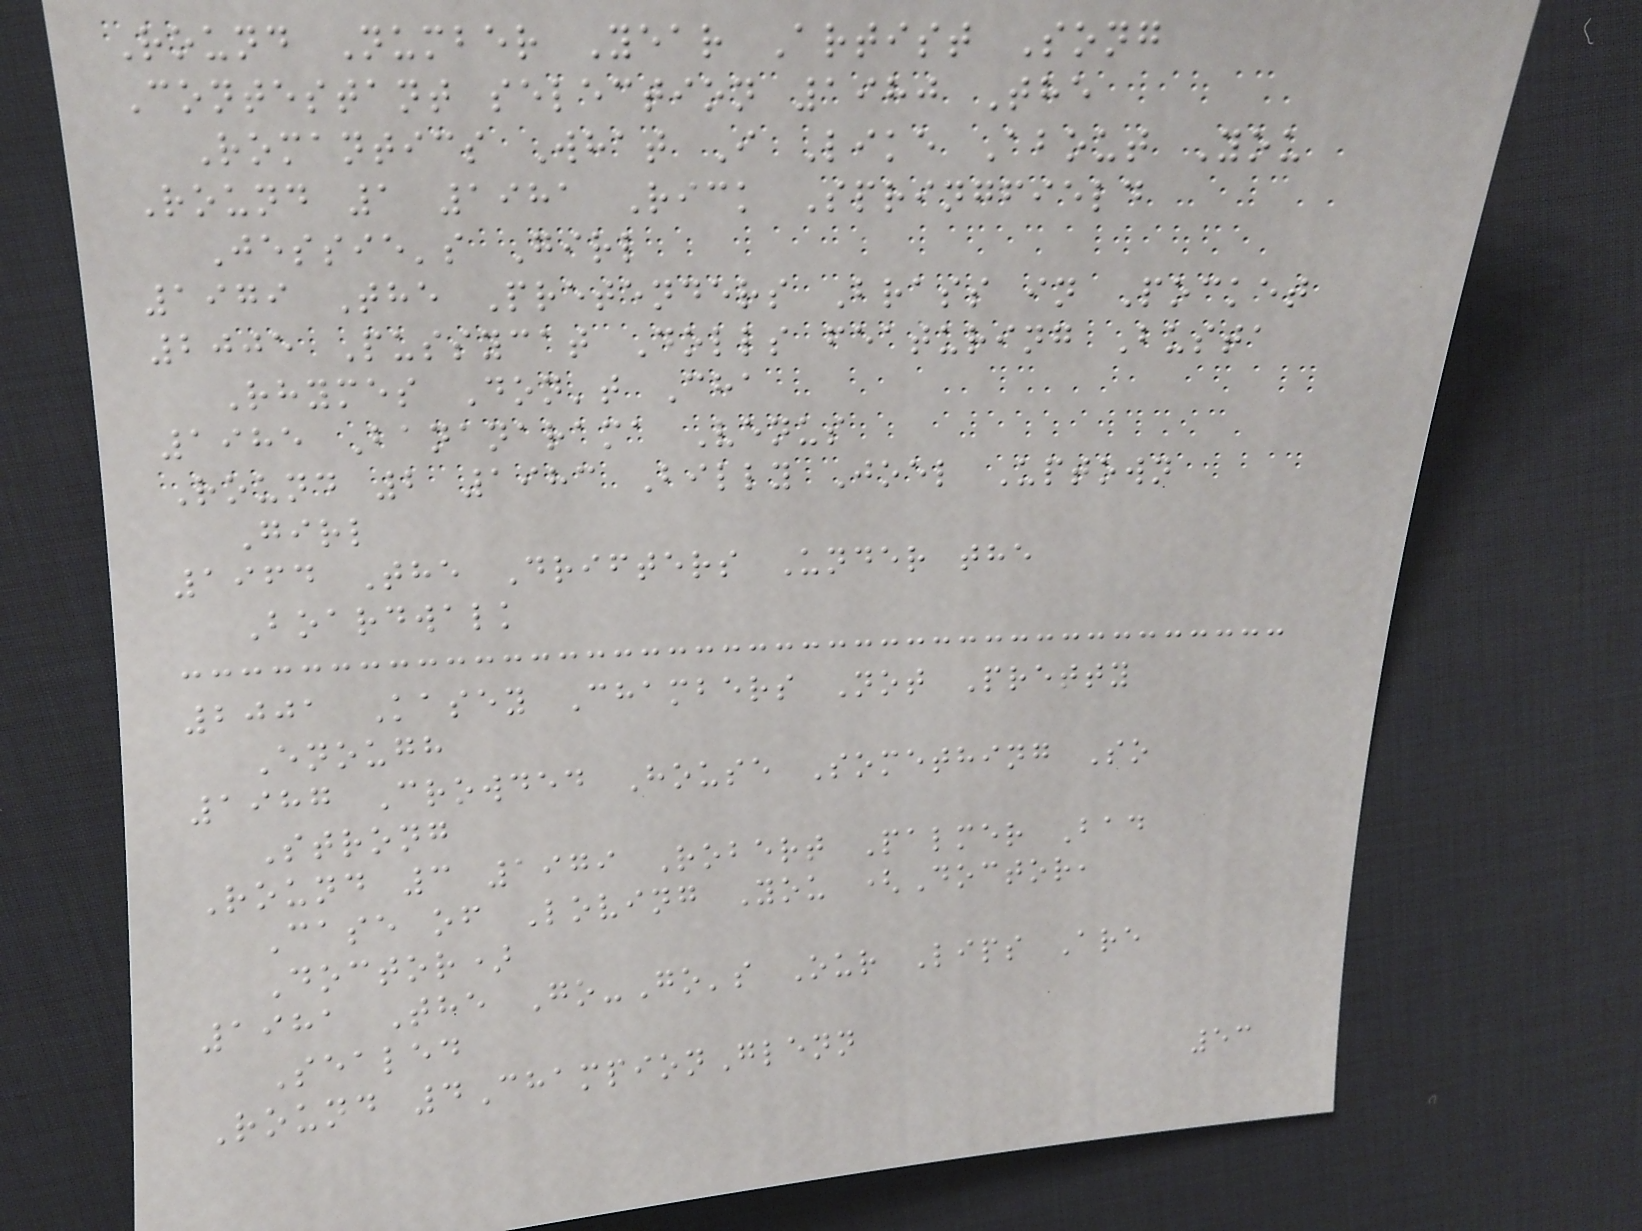Round Number Year Artist Song
Contestant selection 1980 The
Romantics What I Like About You
Round 1 1981 Rick Springfield
Jessie's Girl
1979 The Pretenders Brass in Pocket
2005 Pussycat Dolls featuring Busta
Rhymes Don't Cha
1985 Bananarama Venus
Round 2 1983 Billy Joel Uptown
Girl
1964 The Drifters Under the
Boardwalk
2001 Kasey Chambers Not Pretty
Enough
1987 Crowded House Something So
Strong
Round 3 1979 Robert Palmer Bad
Case of Loving You (Doctor,
Doctor)
1981 The Go-Go's Our Lips Are
Sealed
Round 4ChampionGlenn
53
